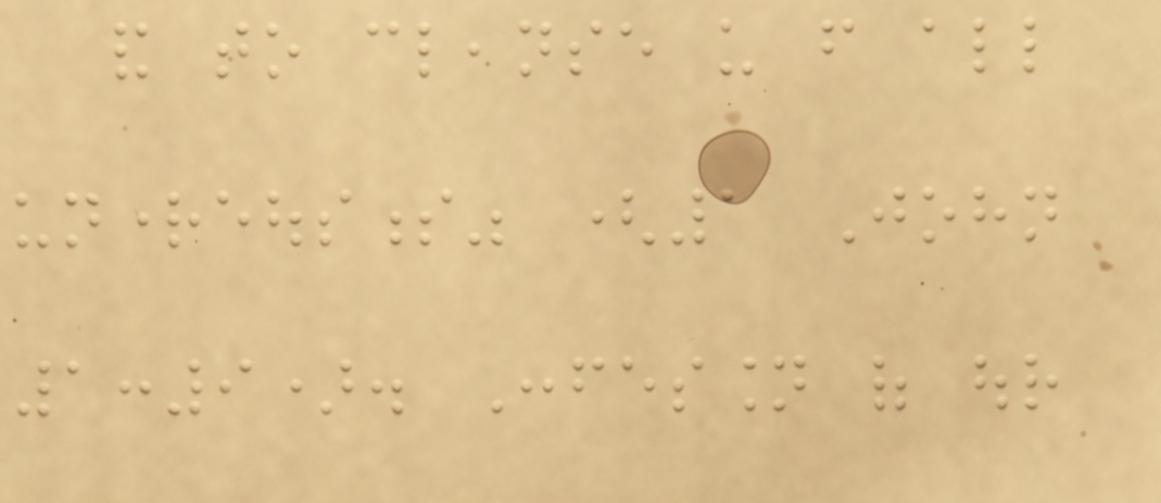and to cleanse us from all
unrighteousness" (1 John
1:9). Confession of our
